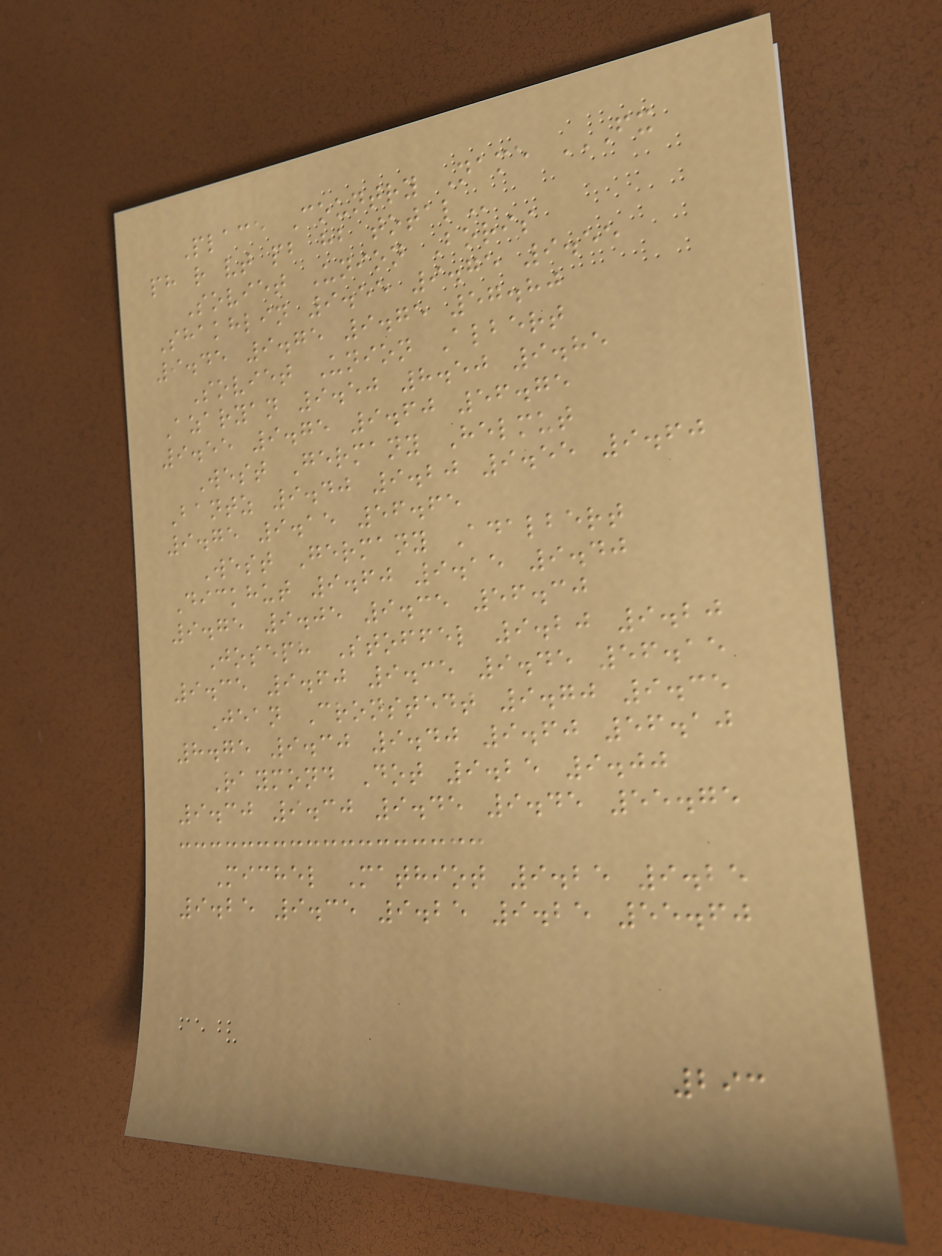Place Country Name FX
PH R VT PB HB TOTAL
Soviet Union Boris
Shakhlin 9.55 9.75 9.55
9.45 9.75 9.75 57.80
Soviet Union Albert
Azaryan 9.50 8.50 9.85
9.55 9.75 9.60 56.75
West Germany Helmut
Bantz 9.40 9.20 9.55 9.60
9.75 9.15 56.65
West Germany Adalbert
Dickhut 9.60 9.15 9.40
9.75 9.05 9.35 56.30
Joseph Stoffel 9.20 9.20
9.35 9.60 9.35 9.45 56.15
Jean Cronstedt 9.70 9.35
8.75 9.30 9.40 9.60 56.10
Raymond Dot 9.25 9.00
9.30 9.30 9.45 9.45 55.75
Michel Mathiot 9.25 9.25
9.25 9.35 9.25 9.25 55.60
293
